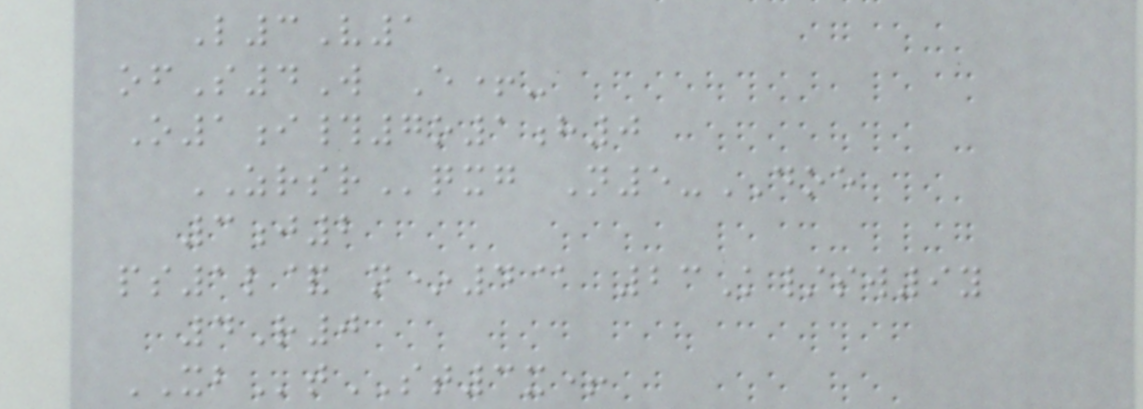L3V1
ofS4W E+-
O1i#7o1h0
ZRSRqxg N5-DOE
3j2
ps1l& n*4@ 23K/sw9y
4R0
XBtST3x+
